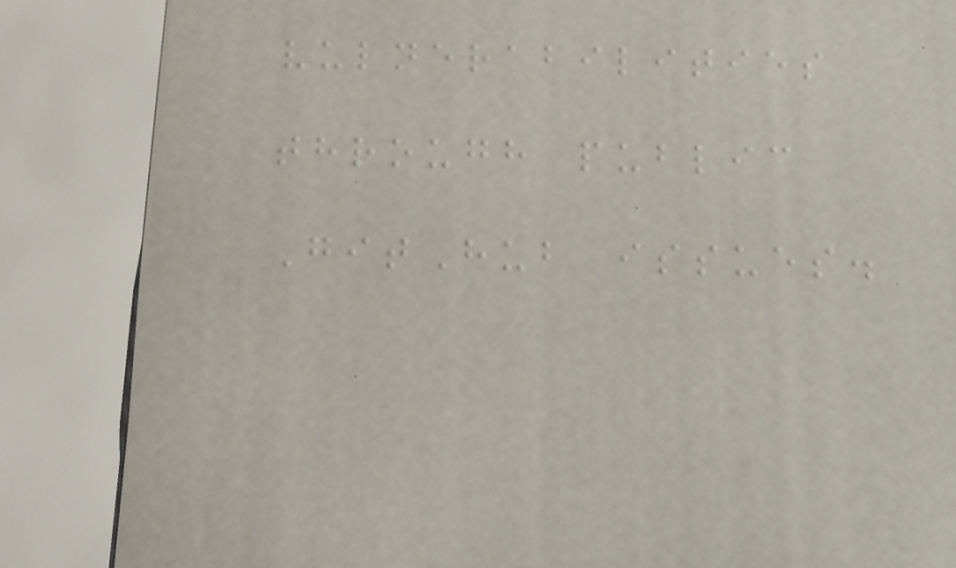vulnerabilities
through public
GitHub issues.
